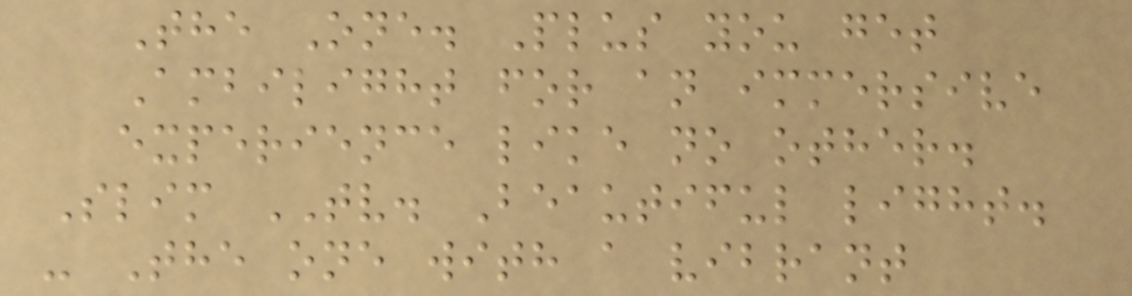The One. Plus you get
Ambilight for an immersive
experience like no other.
Slim TV. Beautiful light.
- The one with a vibrant
